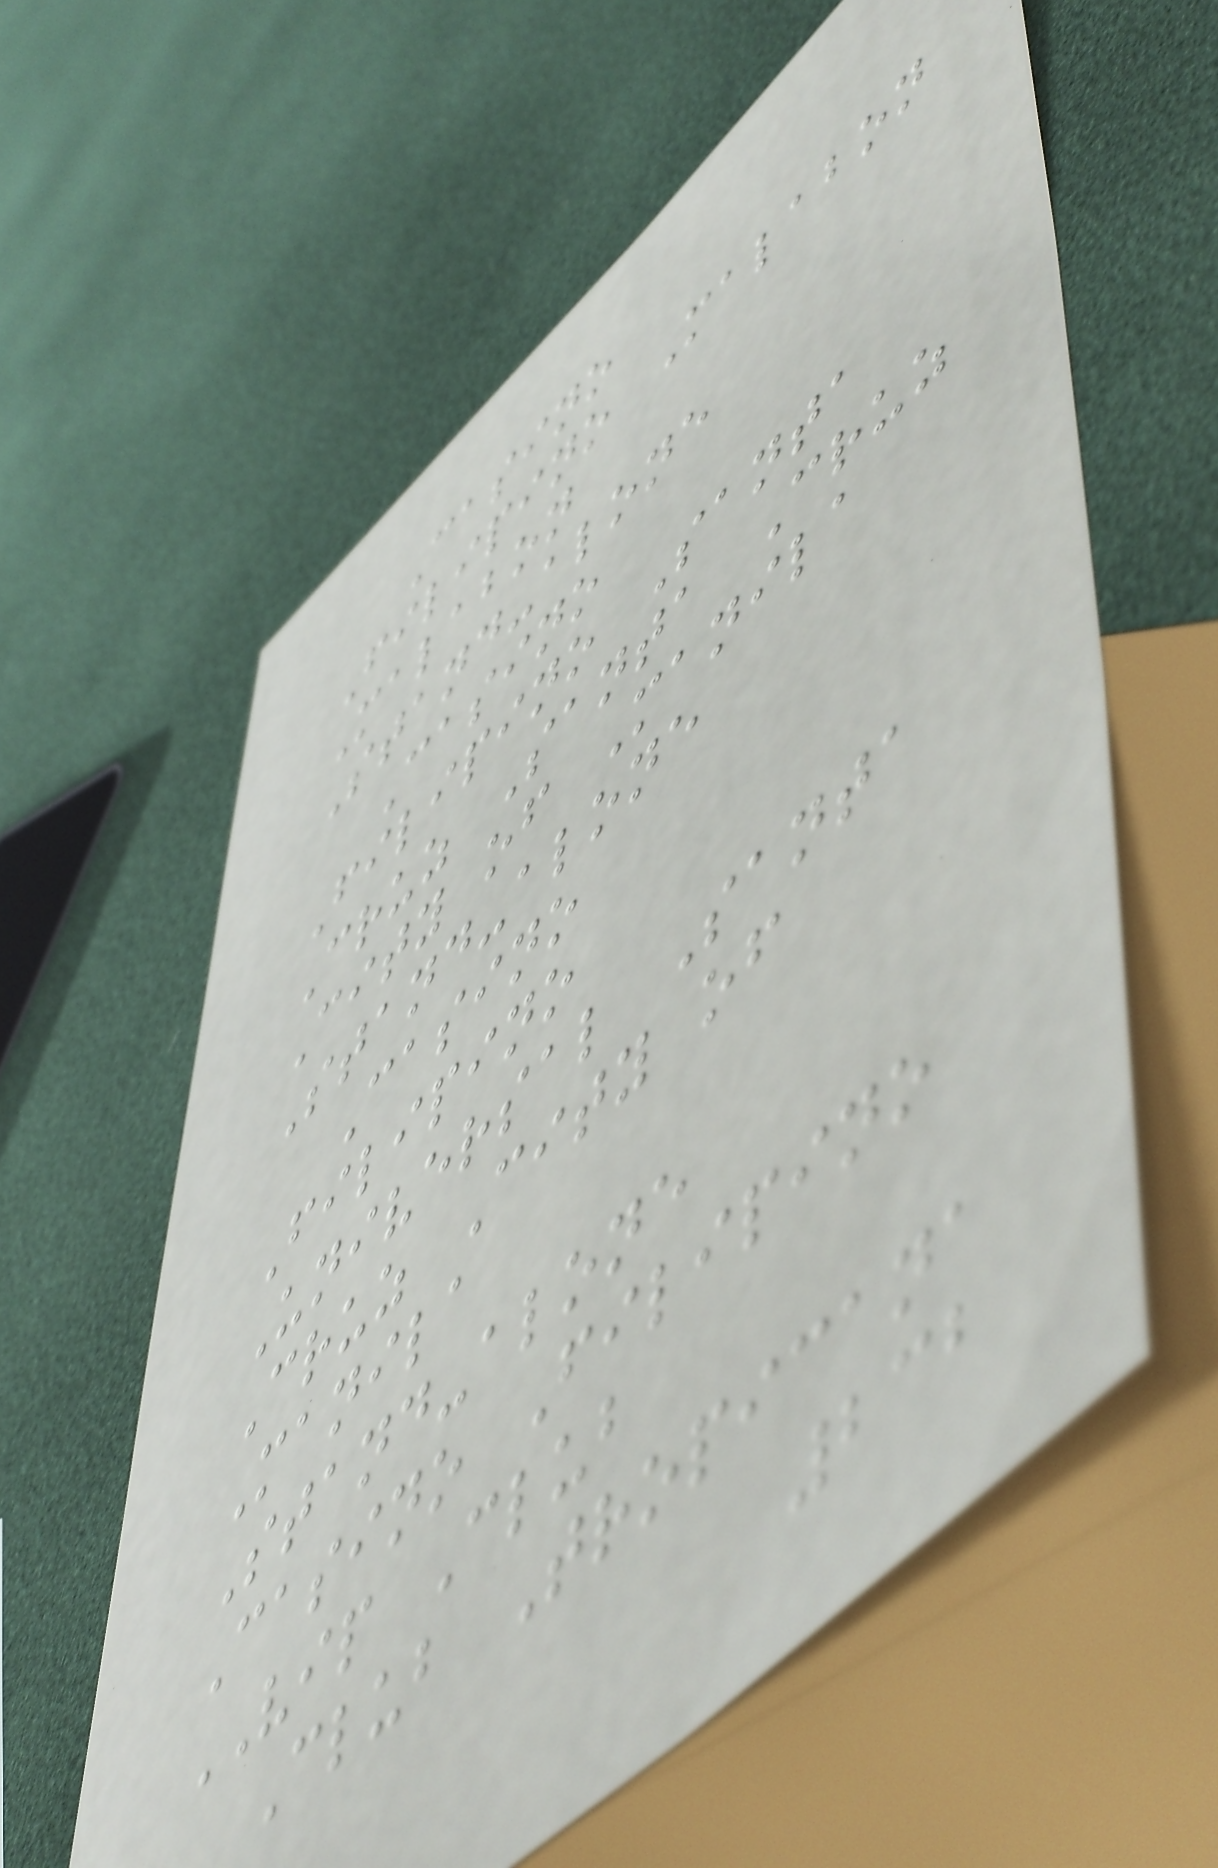Casino
Filipino Malabon
Malabon
Stand-alone
Casino
Filipino Santa
Cruz Santa Cruz
City of Manila
Stand-alone
Casino
Filipino
Universal Santa
Cruz City of
Manila
Stand-alone
Casino Filipino
VIP Club
Club Tropicana
232
